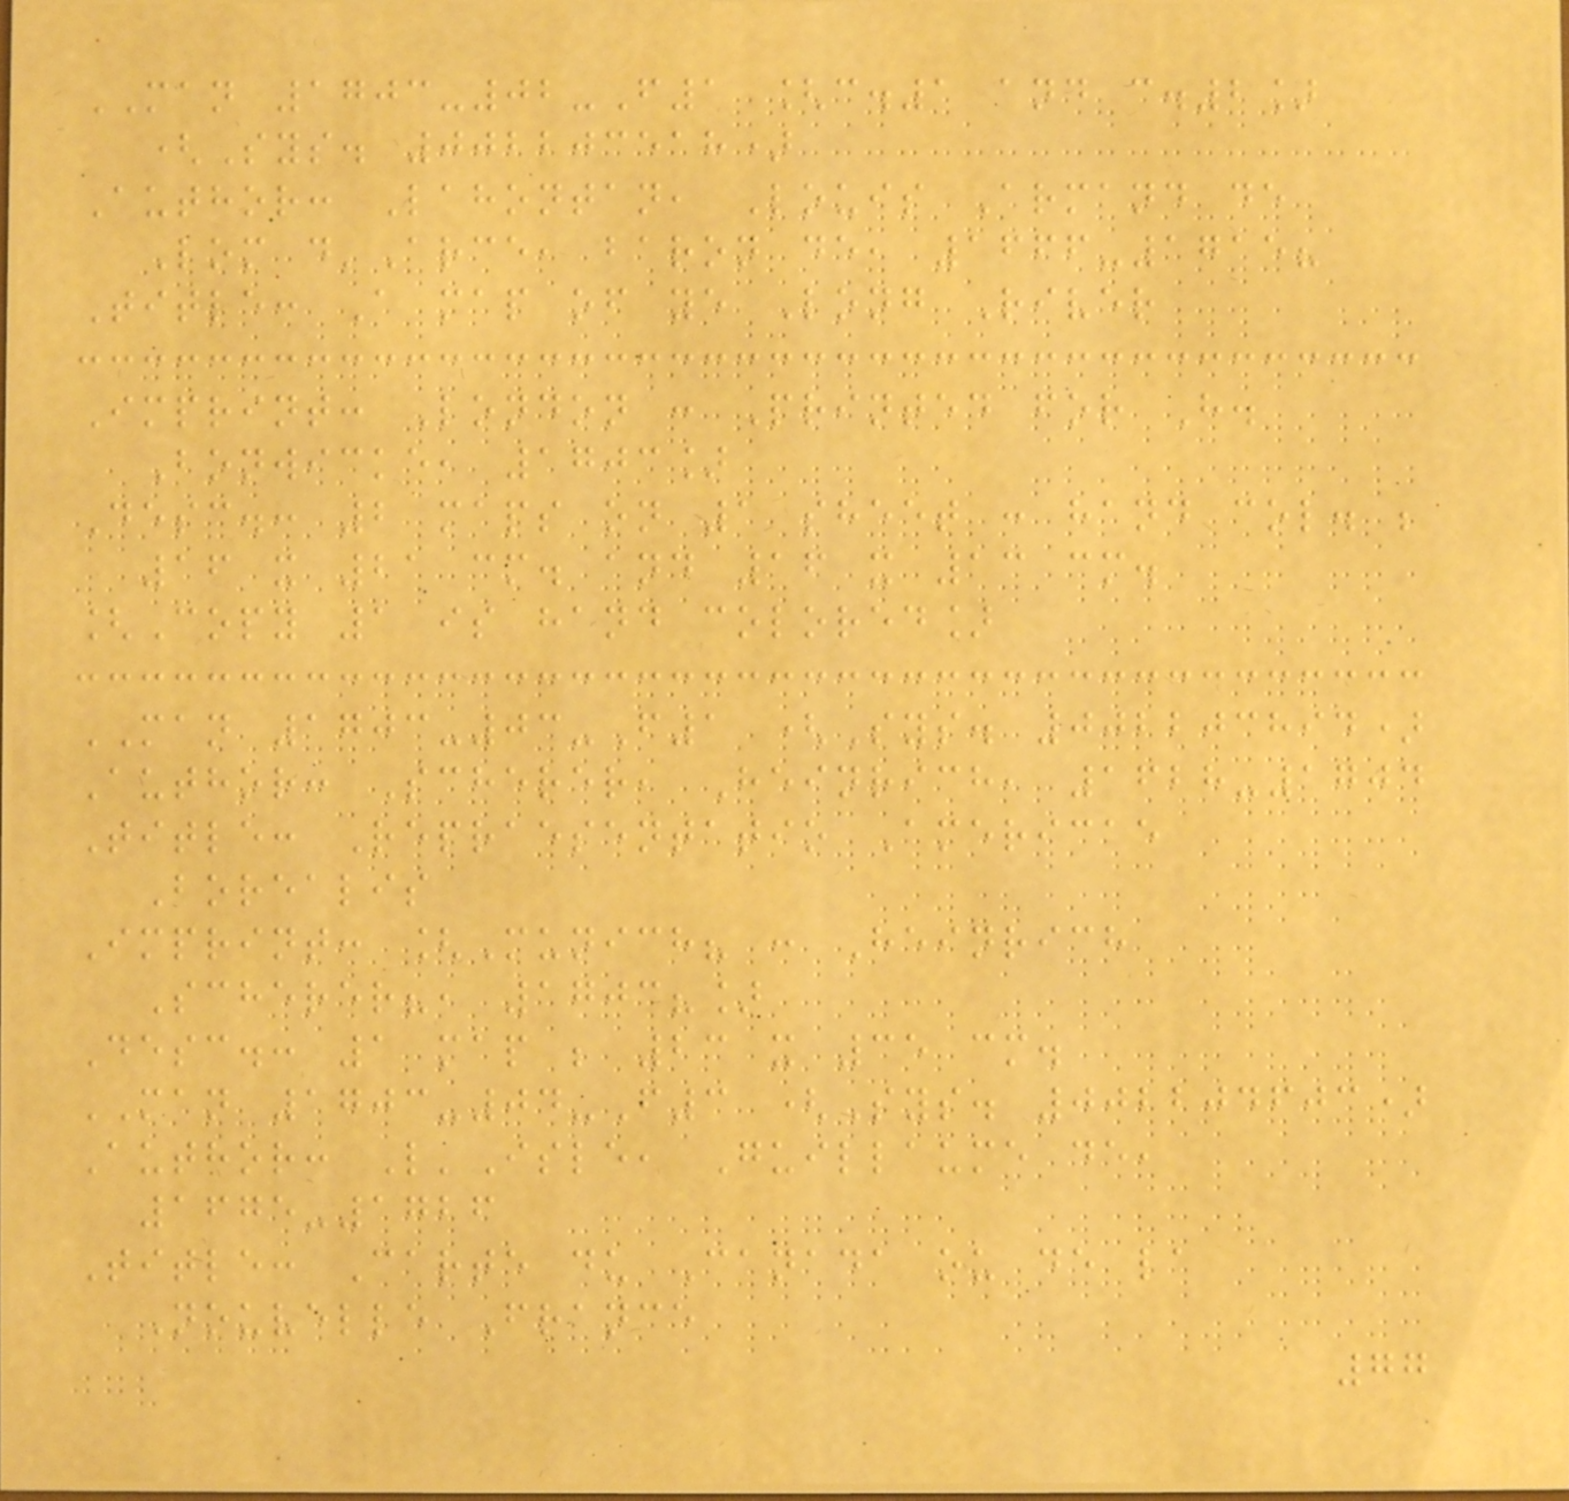MAN 1703-02-F1 [c.1 and c.2]
(Sys. 002203518)
Author: Lahontan, Louis Armand de
Lom d'Arce, baron de, 1666-1715?
Title: A map of ye Long River
Imprint: London : Printed for H.
Bonwicke, 1703]
Desc.: 2 maps on 1 sheet : hand col. ;
16 x 21 cm. and 16 x 13 cm.
[Copy 1 is hand colored]
MAN 1703-03-F1 (Sys. 002203894)
Author: Scherer, Heinrich, 1628-1704
Title: Repraesentatio Americae
Borealis
Imprint: [Munich? : Heinrich
Scherer?, 1703?]
Desc.: 1 map ; 23 x 35 cm.
MAN 1703-04-F3 (Sys. 002204603)
Author: L'Isle, Guillaume de,
1675-1726
Title: Carte du Canada ou de la
Nouvelle France
77
